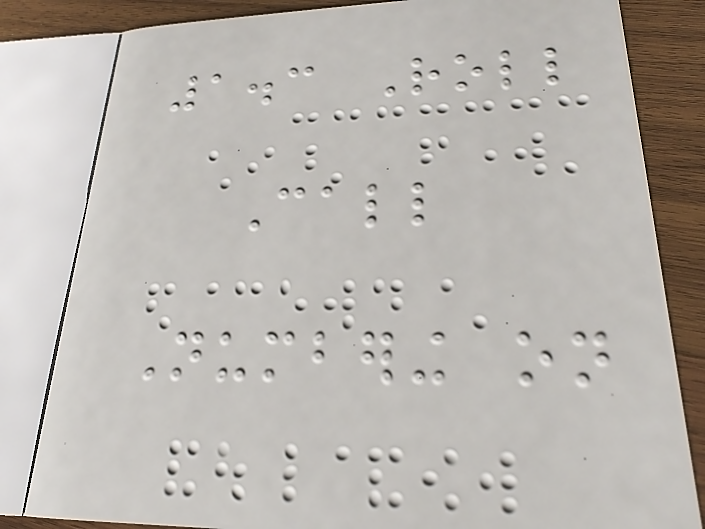1.3 Roll
Call
Numbering on
